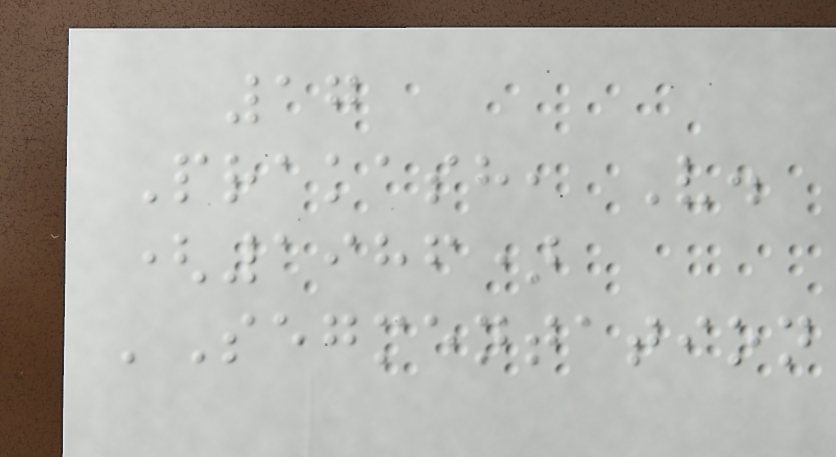17
Prakash, V.
(1986)
'Segmentation
